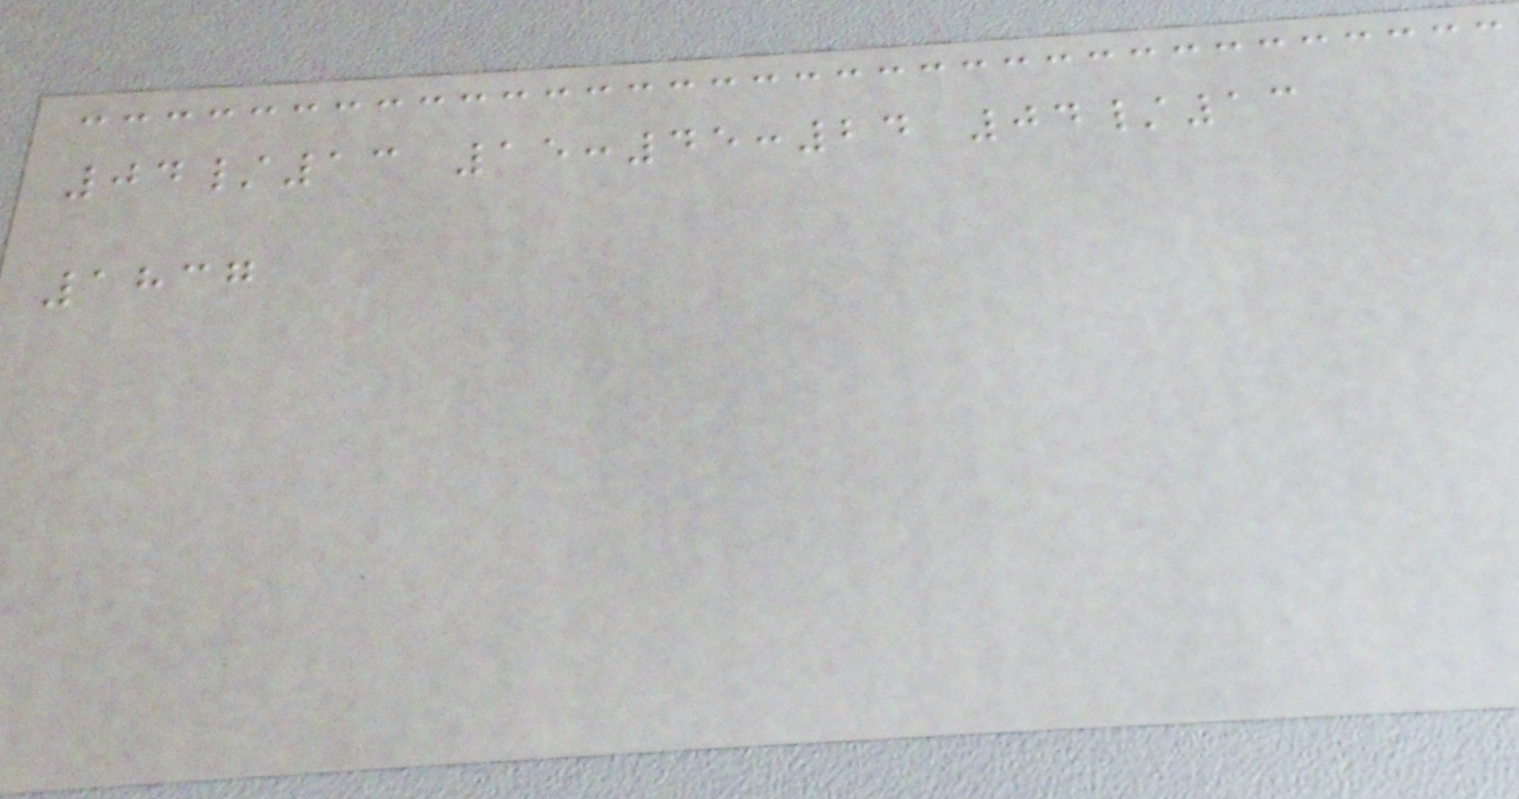04/13 15:45:24 04/13
1837
